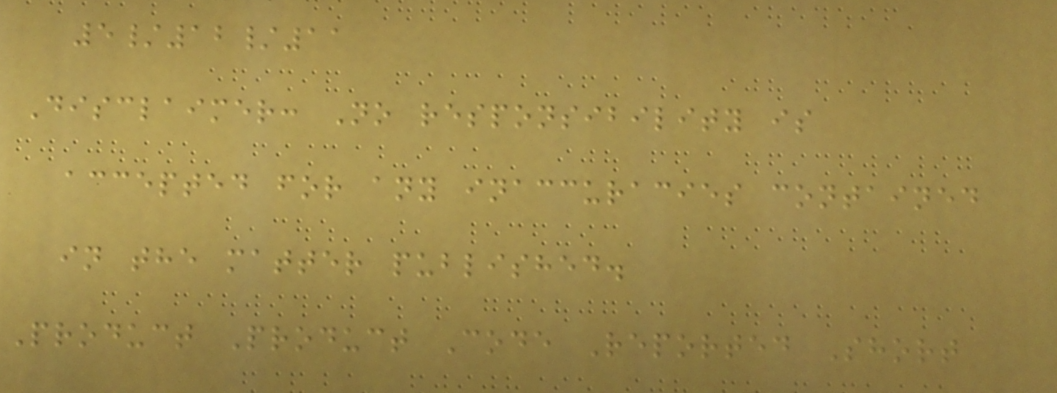5/12/11
Disclaimer: No responsibility is
accepted for any inaccuracies contained
in the matter published.
Product Product Code Reported Short
